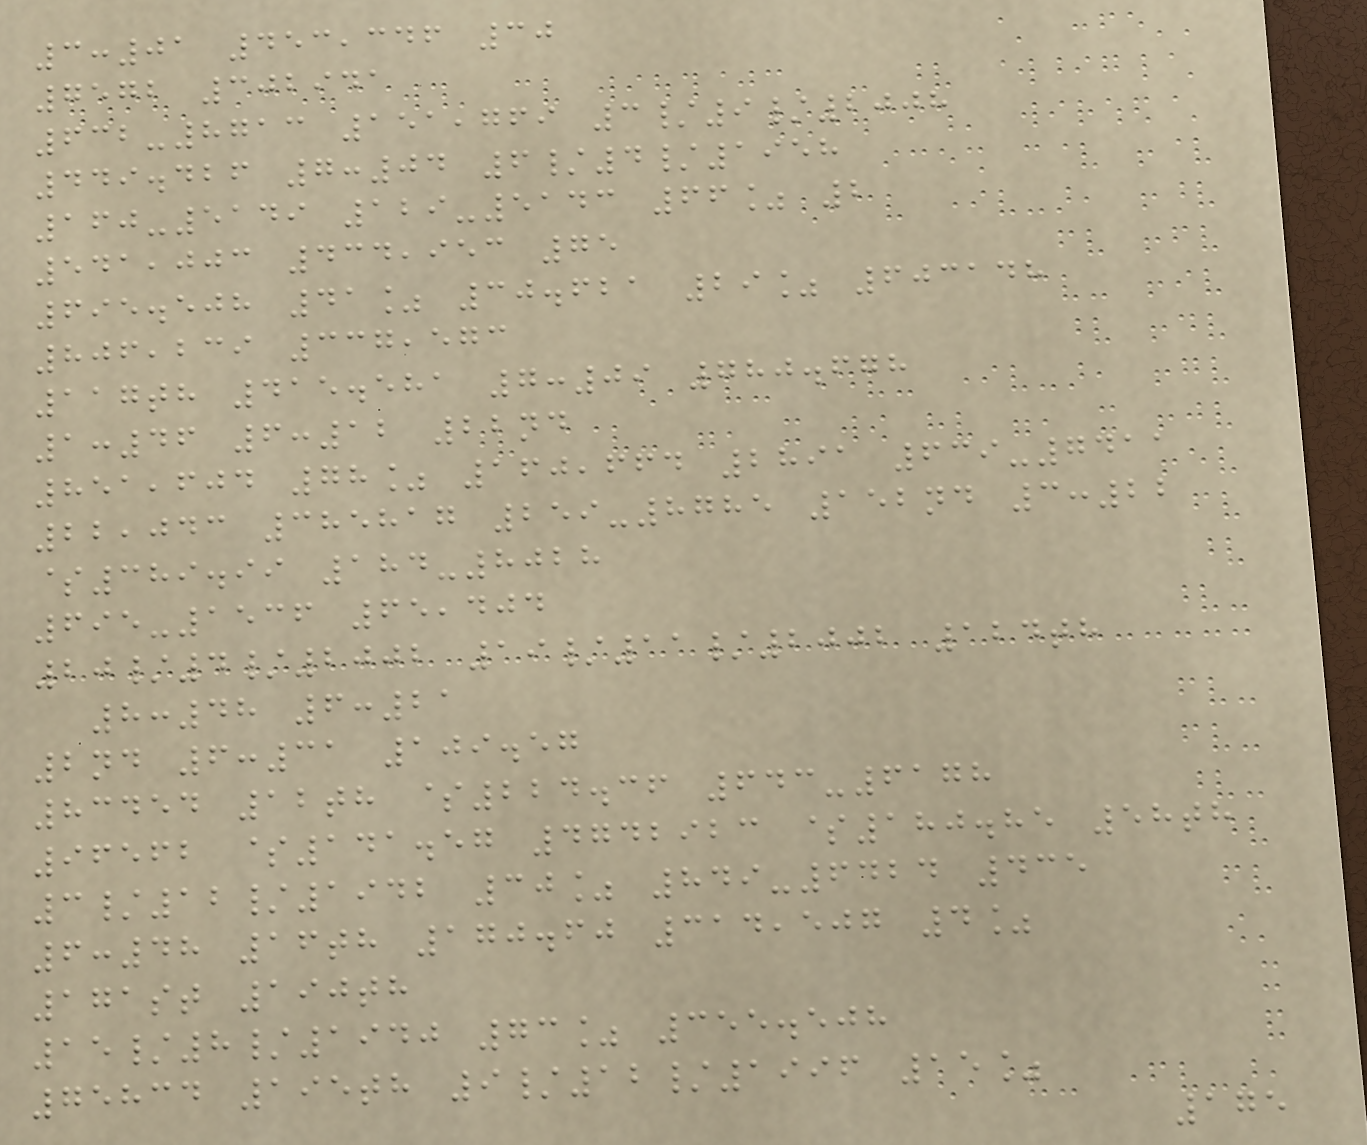3:01 453,346 30
7572 302941
632-8713 151,769 3/9/2008
449.426 7:04 6/4/1958
160-5149 129-5143 66% 2
541,003 434,953 75
695.508 41% 30.621 29% 603148
806,239 337,573
117th 415.581 7:09 780.678
1:46 6:12 22nd
851,604 78% 160,664 2891 639-7411
22,043 385817 259-8785 152nd 3:22
$389.99 184-8028
695-1536 65,404
20/4/2002 19/11/2002 124th
8:48 6:21
2nd 6:31 109.57
83454 12th $224.36 643-6178
96562 $141.57 4742923 $180.85 58th
3/12/1942 30% 849-6424 435
6:48 16th 170.60 314,507 4%
171st 190th
15/8/1940 73% 355.508
75834 195th 9/12/1996 15%
175
